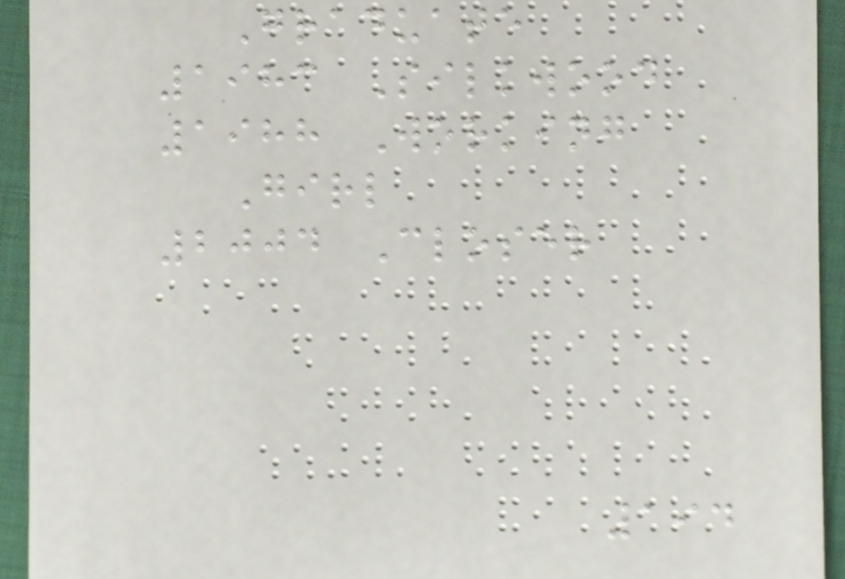Graduate
1983 Silkwood
1988 Working
Girl
2004 Closer
194
